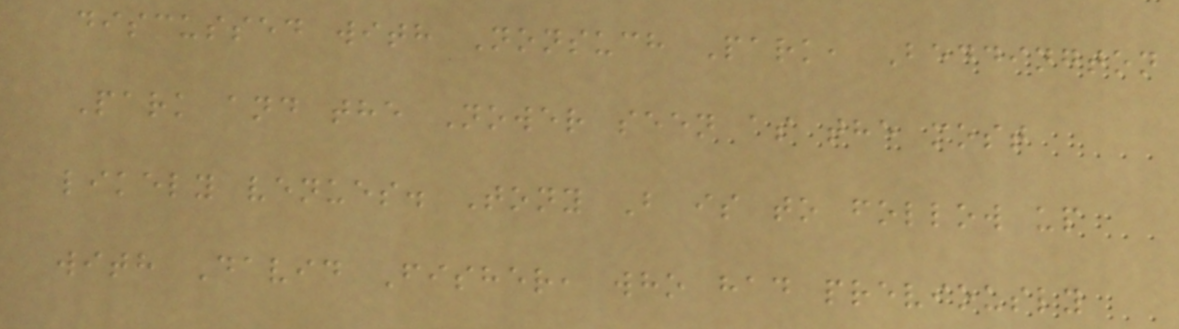discussed with Nonsuch Park, Beddington
Park and the Nower seen as the most
likely venues. Tony B is to follow up
with David Fisher, who had previously
